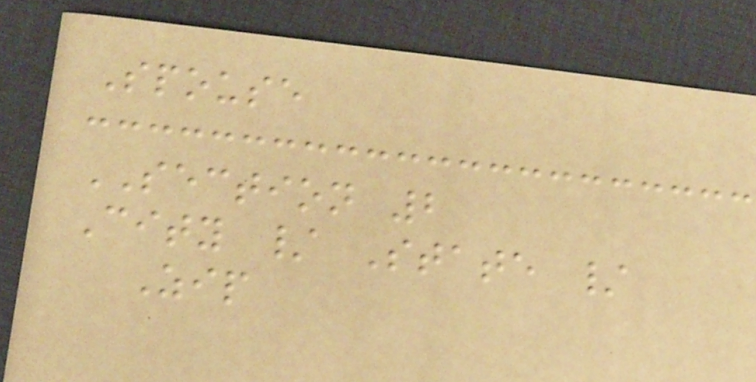Spouse
SECTION 2
City / State /
Zip
